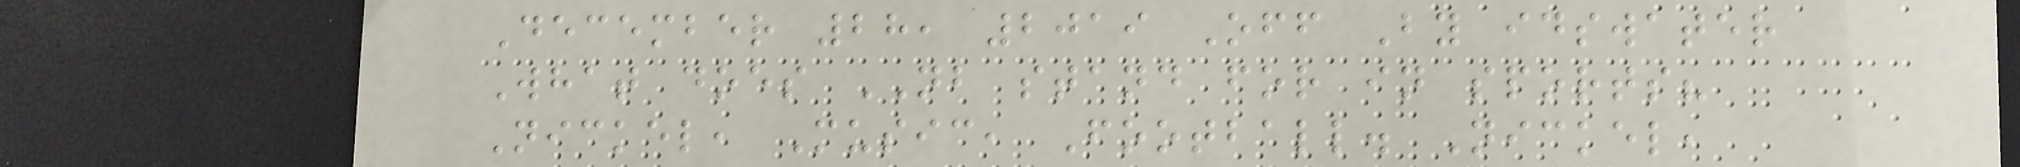December 28, 2019 Off By idswater
What does NB stand for in sports?
Nickel, Music, Football. Nickel,
